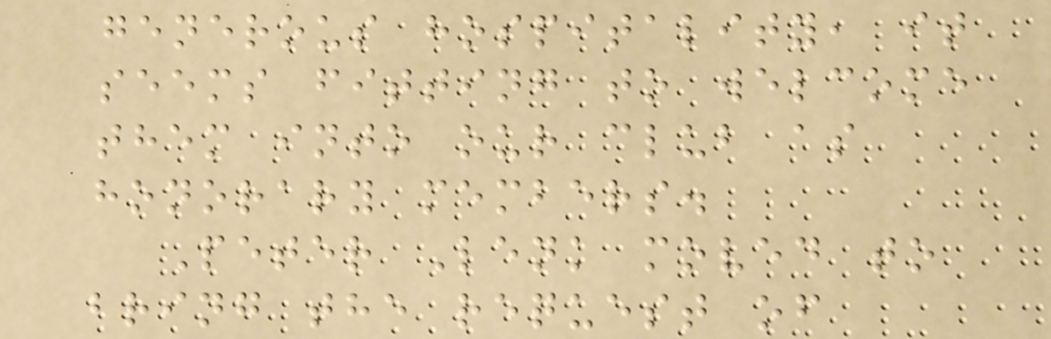generous hospitality, it
seems fitting to welcome
them into our club as
honorary members.
Peter Lenk moved to
bring the request of
